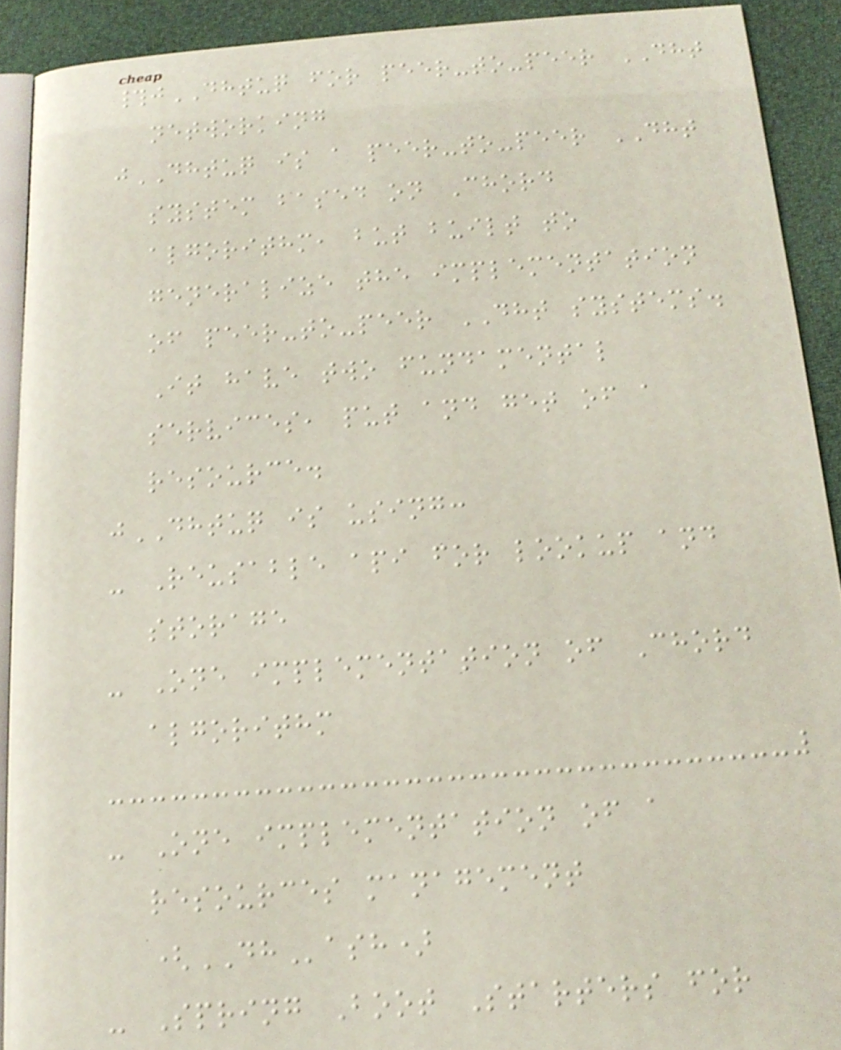#jDHTUQ for peer-to-peer DHT
networking
jDHTUQ is a peer-to-peer DHT
system based on Chord
algorithm, but built to
generalize the implementation
of peer-to-peer DHT systems.
It have two fundamental
services, put and get of a
resource.
jDHTUQ is using:
- Reusable api for lookup and
storage
- One implementation of Chord
algorithm
- One implementation of a
resources management
(DHash)
- Spring Boot Starters for
